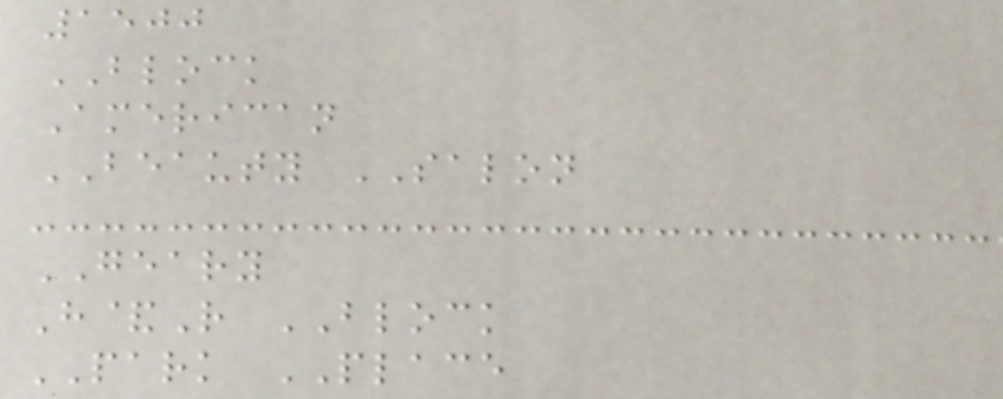1500
BLOCK
American
BEAUTY SALON
GEARY
H&R BLOCK
PARK PLACE
